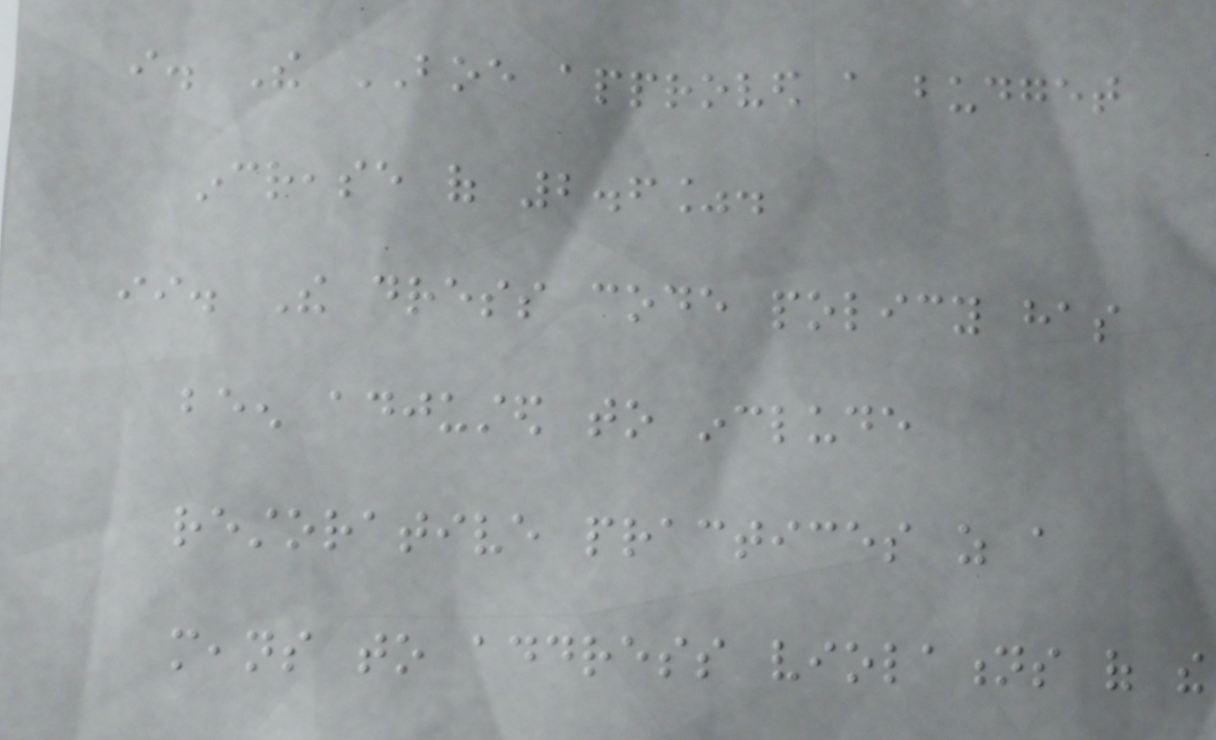i. The BOE approved a budget
increase of 2.6%.
ii. The dress code policy has
been adjusted to include
restorative practices as a
means to address violations of the
